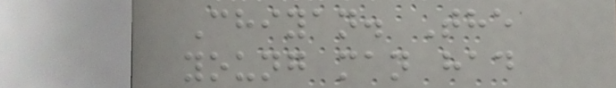Chiyan. The
young man had
